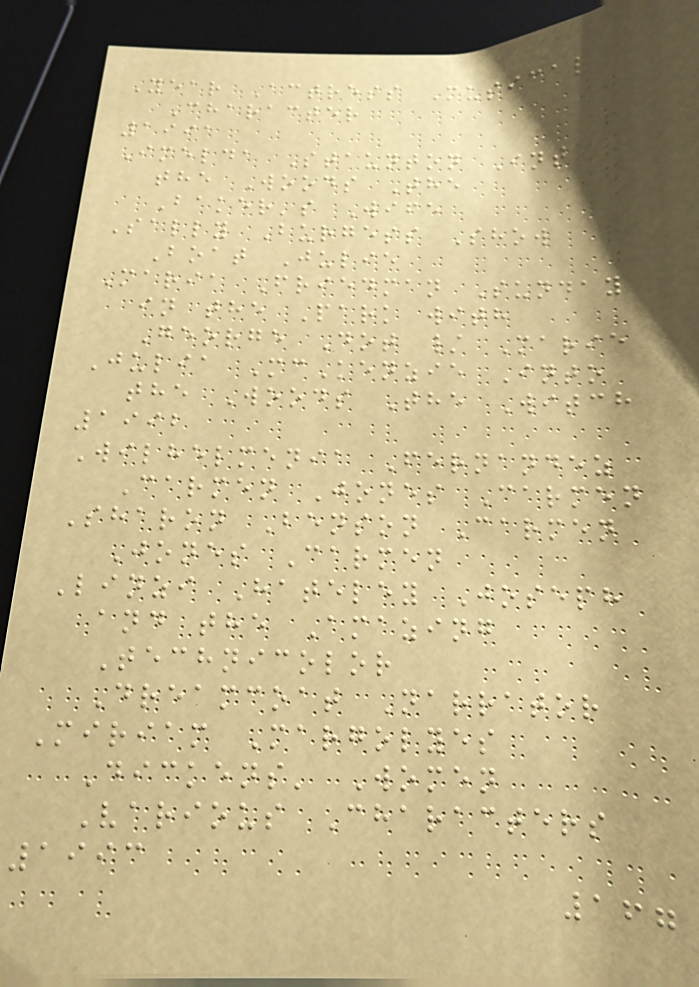Year Actress Musical
Character
1991
Imelda Staunton Into
the Woods The
Baker's Wife
Sally Burgess Show
Boat Julie
Maria Friedman Sunday
in the Park with
George Dot / Marie
Julia McKenzie Into
the Woods The Witch
1992
Wilhelmenia Fernandez
Carmen Jones Carmen
Sharon Benson Carmen
Jones Carmen
Linzi Hateley Joseph
and the Amazing
Technicolor
Dreamcoat Narrator
Miriam Margolyes
Dickens' Women
Various Characters
1993
167
